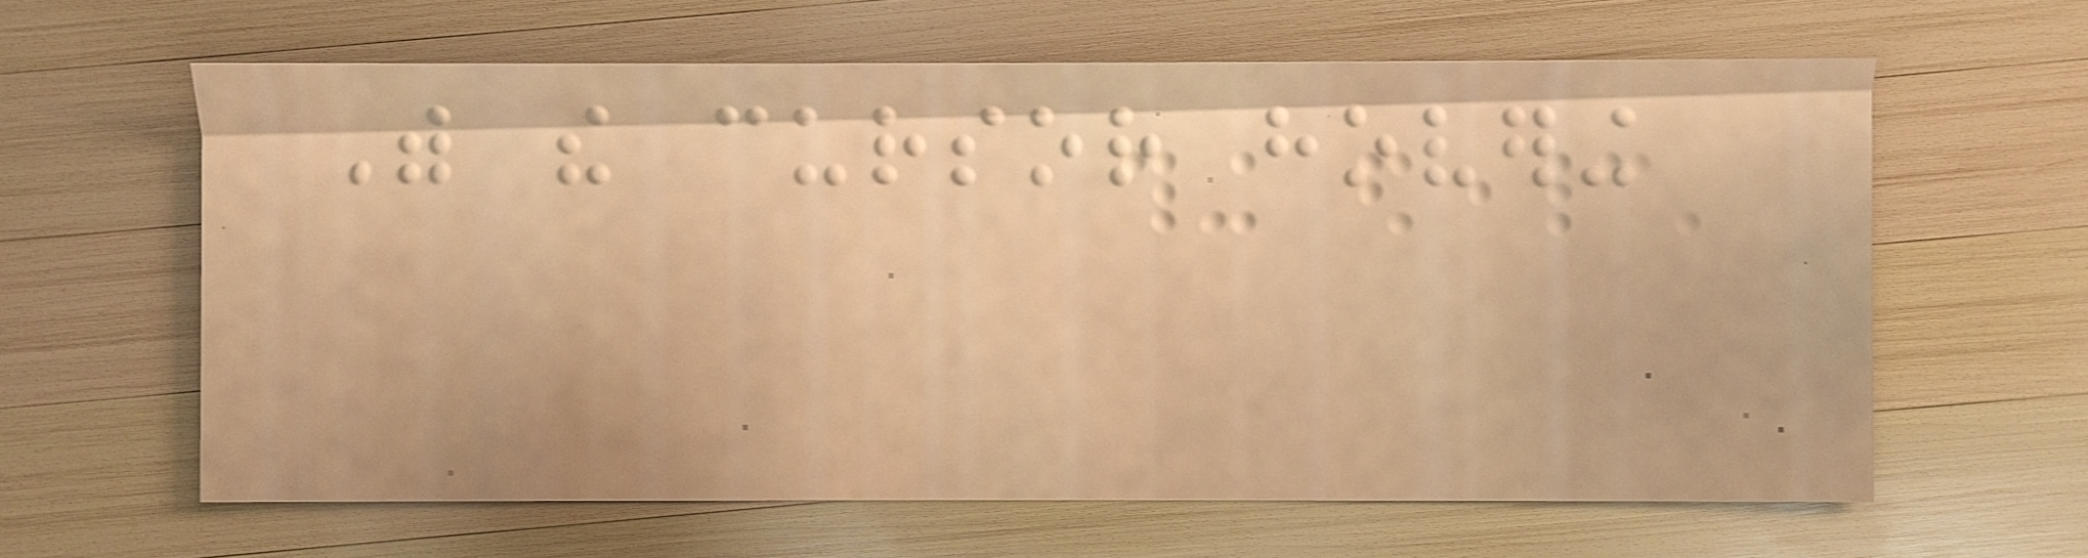With the cursor hovering
